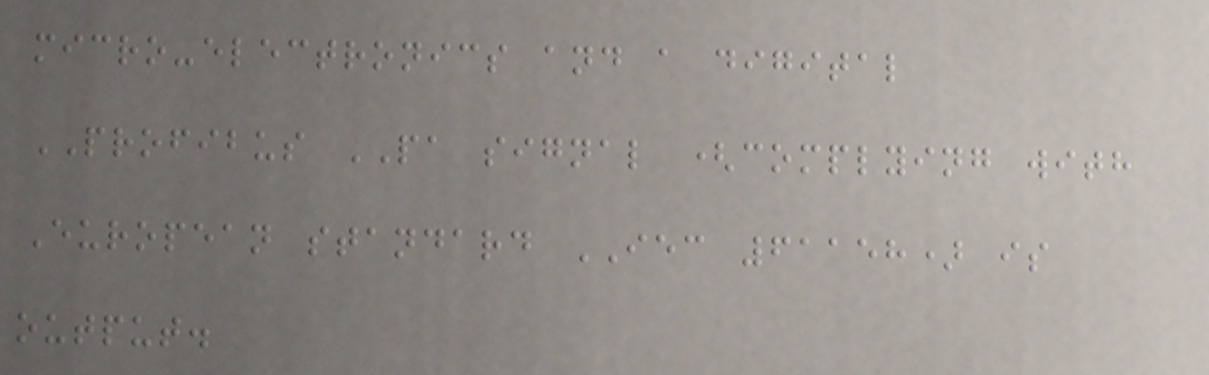micro-electronics and a digital
PROFIBUS PA signal (complying with
European standard IEC 61158) is
output.
